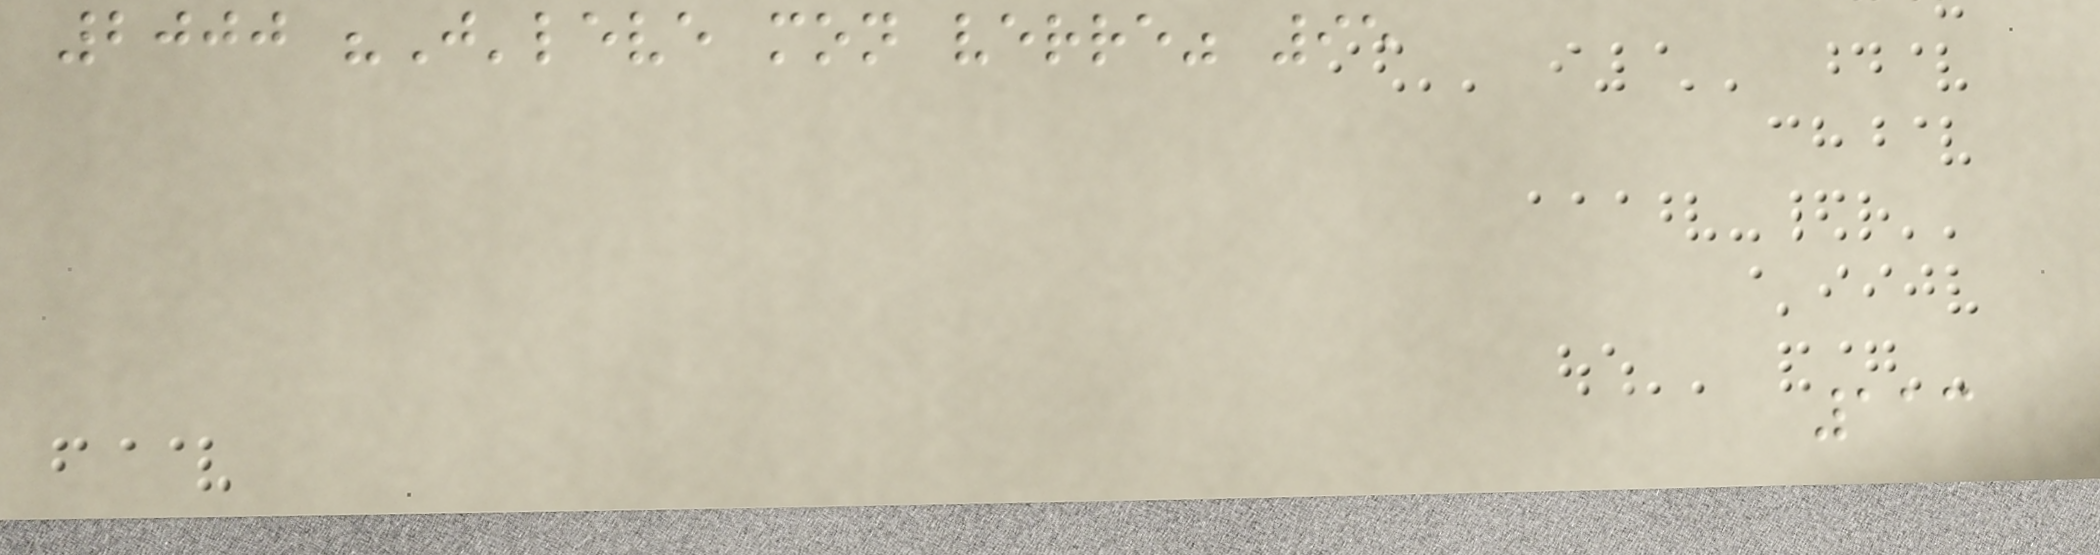2000 "J'leve mon verre" 95
113
